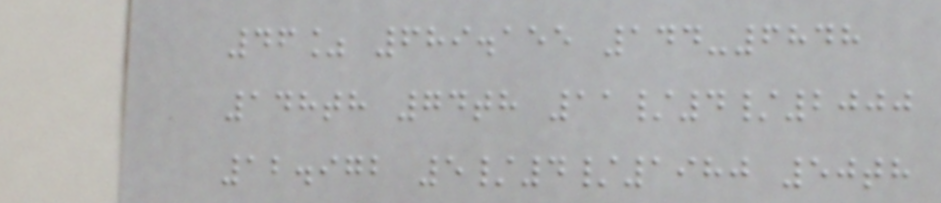46% 689.155 144-6848
148th 74th 11/4/2000
12.972 5/4/1980 50th
